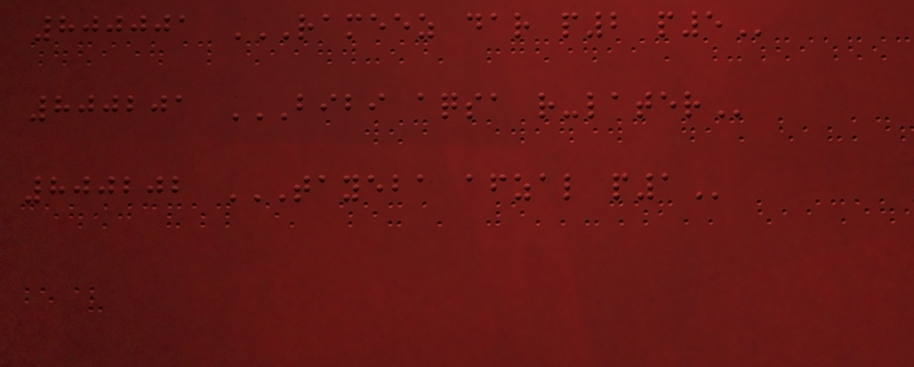800001 RAMEEZ DAR P2 P5
800201 BIBI AQSA R-LATER
800202 TAYEBA AFZAL P1
